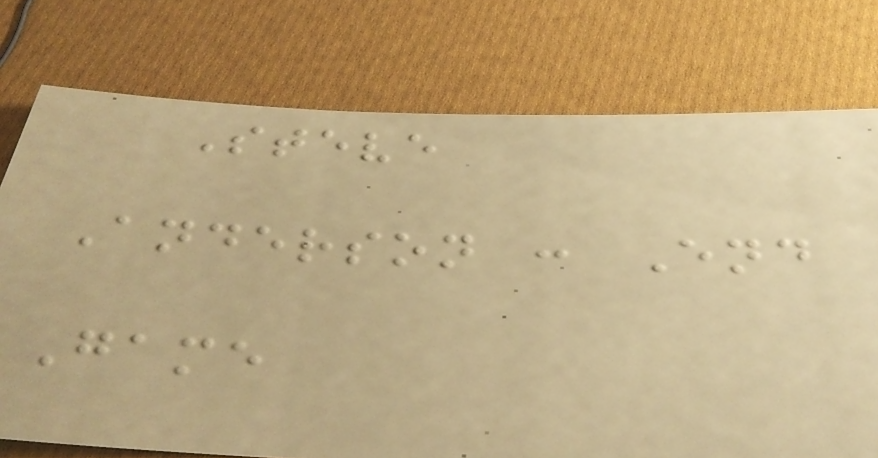Steve
Anderson : End
Game
